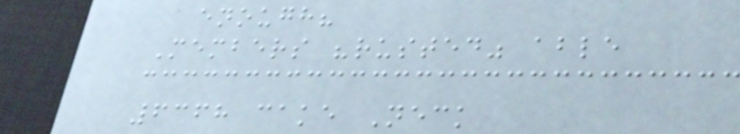enough?
Members "rusted" able
6368 cake Neck
